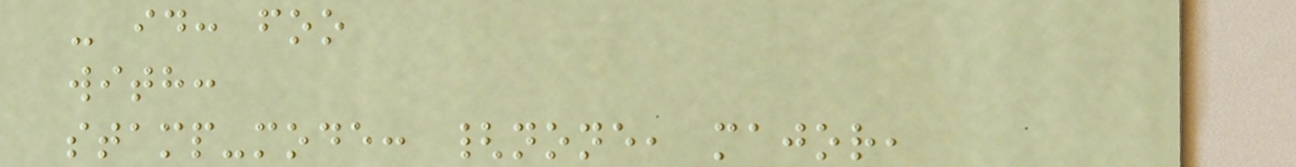- id: foo
with:
stamp-mode: {none, major,
